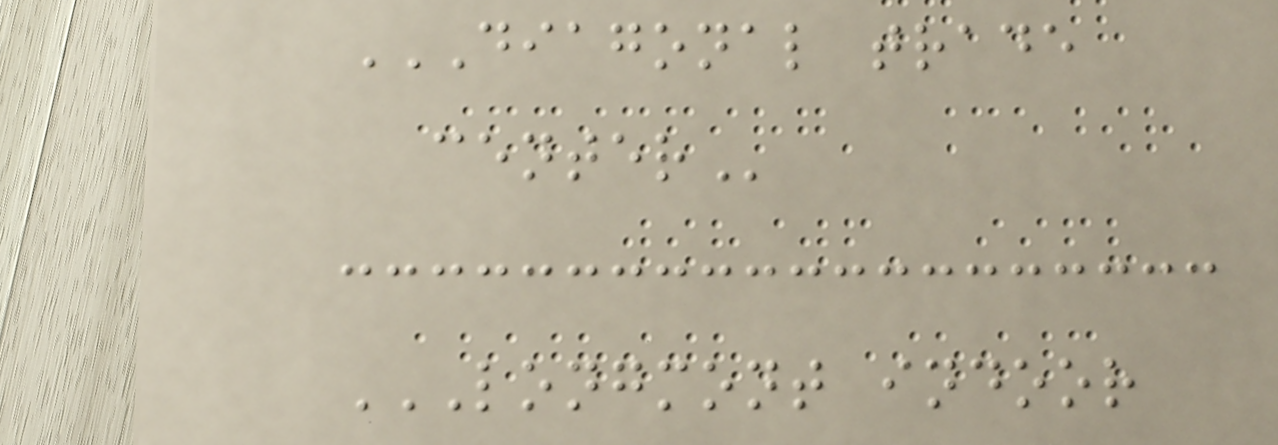DIAGONAL TRADE
CENTER
LONGMONT INDOOR
